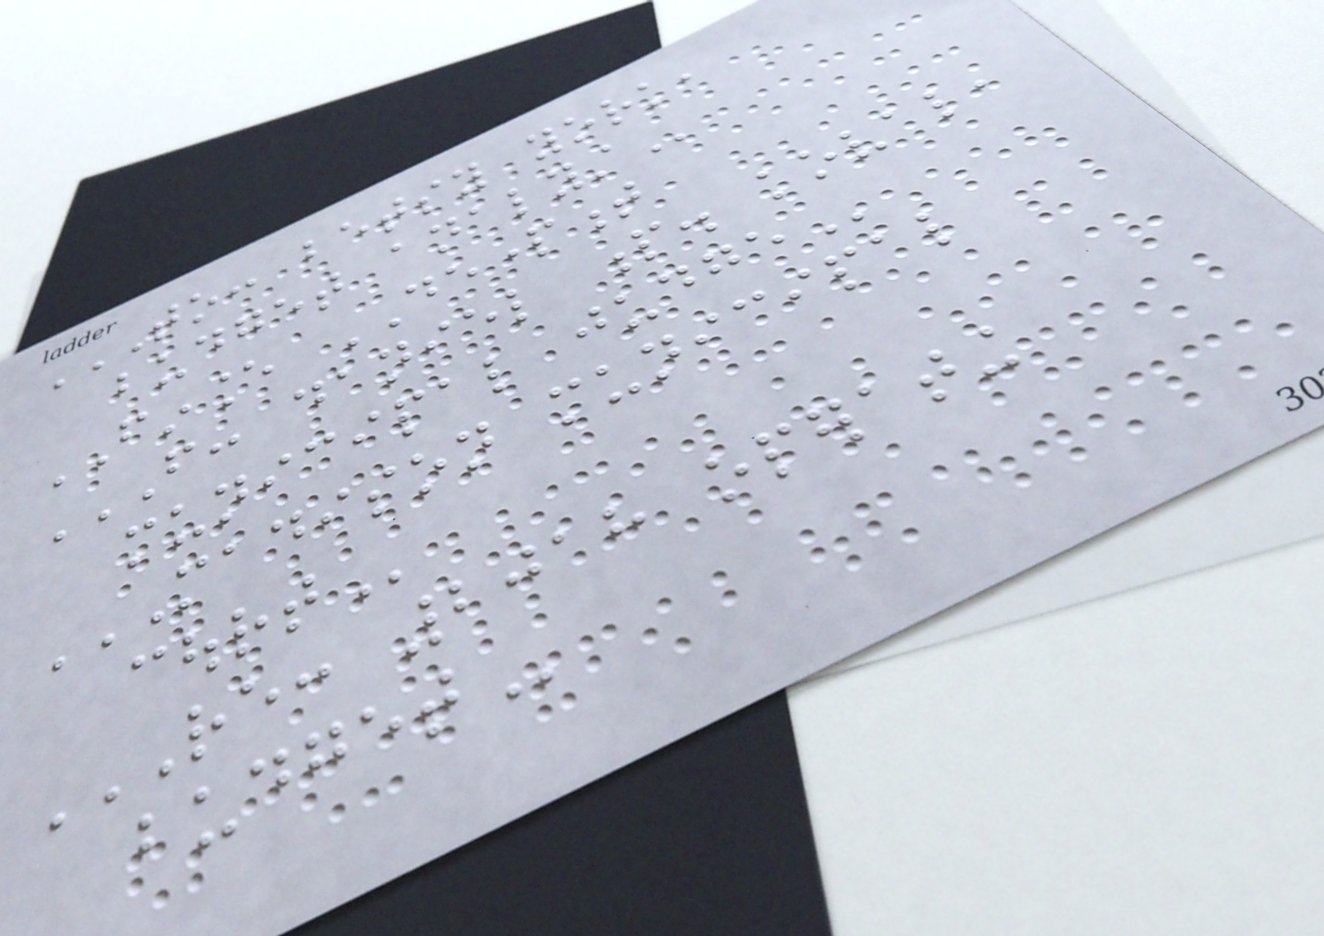TO: BETSY YORK,
BUDGET ANALYST
FINANCE DEPARTMENT
FROM: DANIEL P. KOVAL,
MUNICIPAL JUDGE
MADISON MUNICIPAL
COURT
RE: 2018 OPERATING
BUDGET
